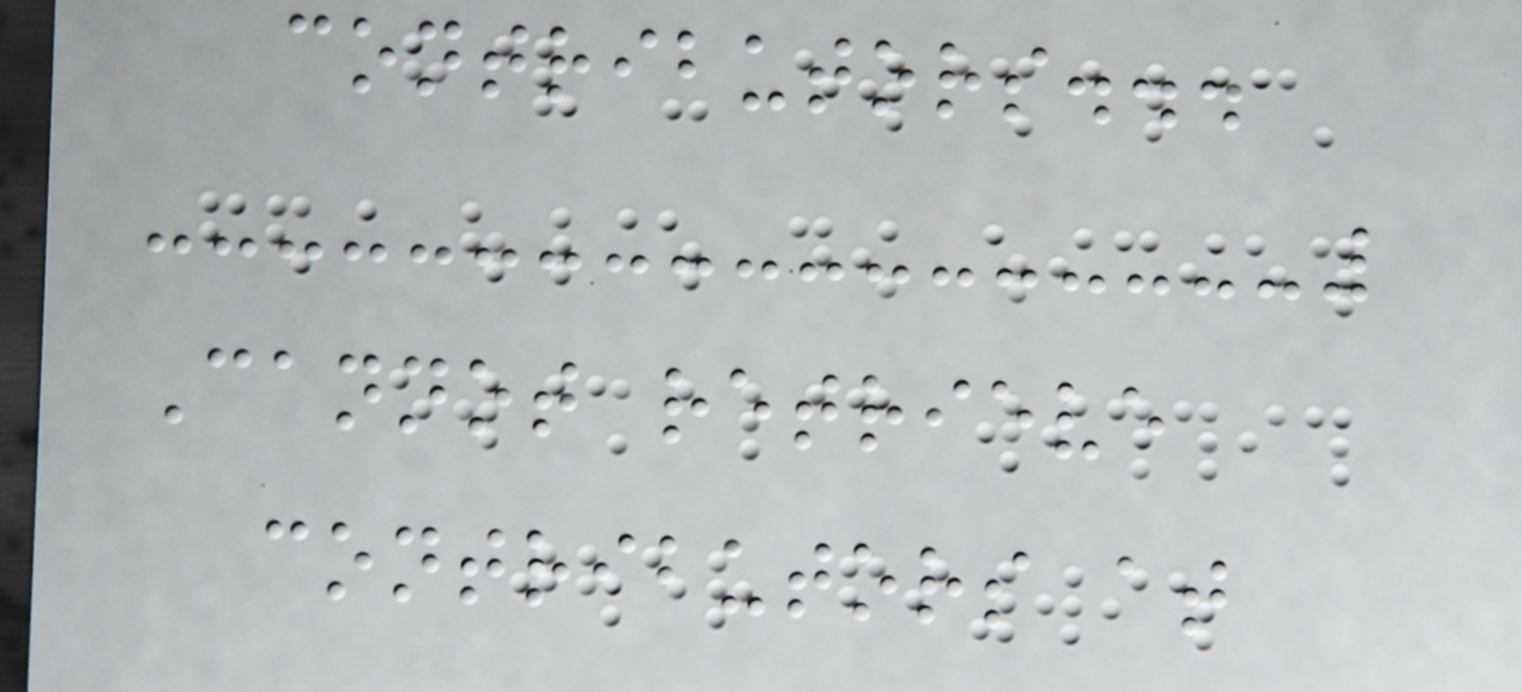contributors...
Cannot retrieve
contributors at
